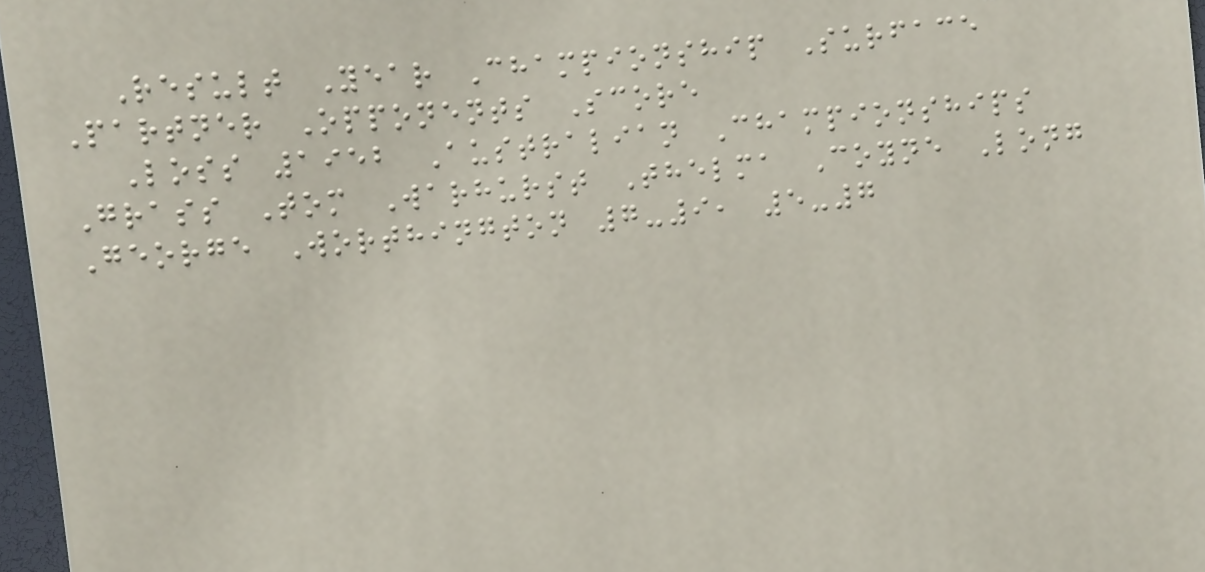Result Year Championship Surface
Partner Opponents Score
Loss 1952 Australian Championships
Grass Tom Warhurst Thelma Coyne Long
George Worthington 7-9, 5-7
